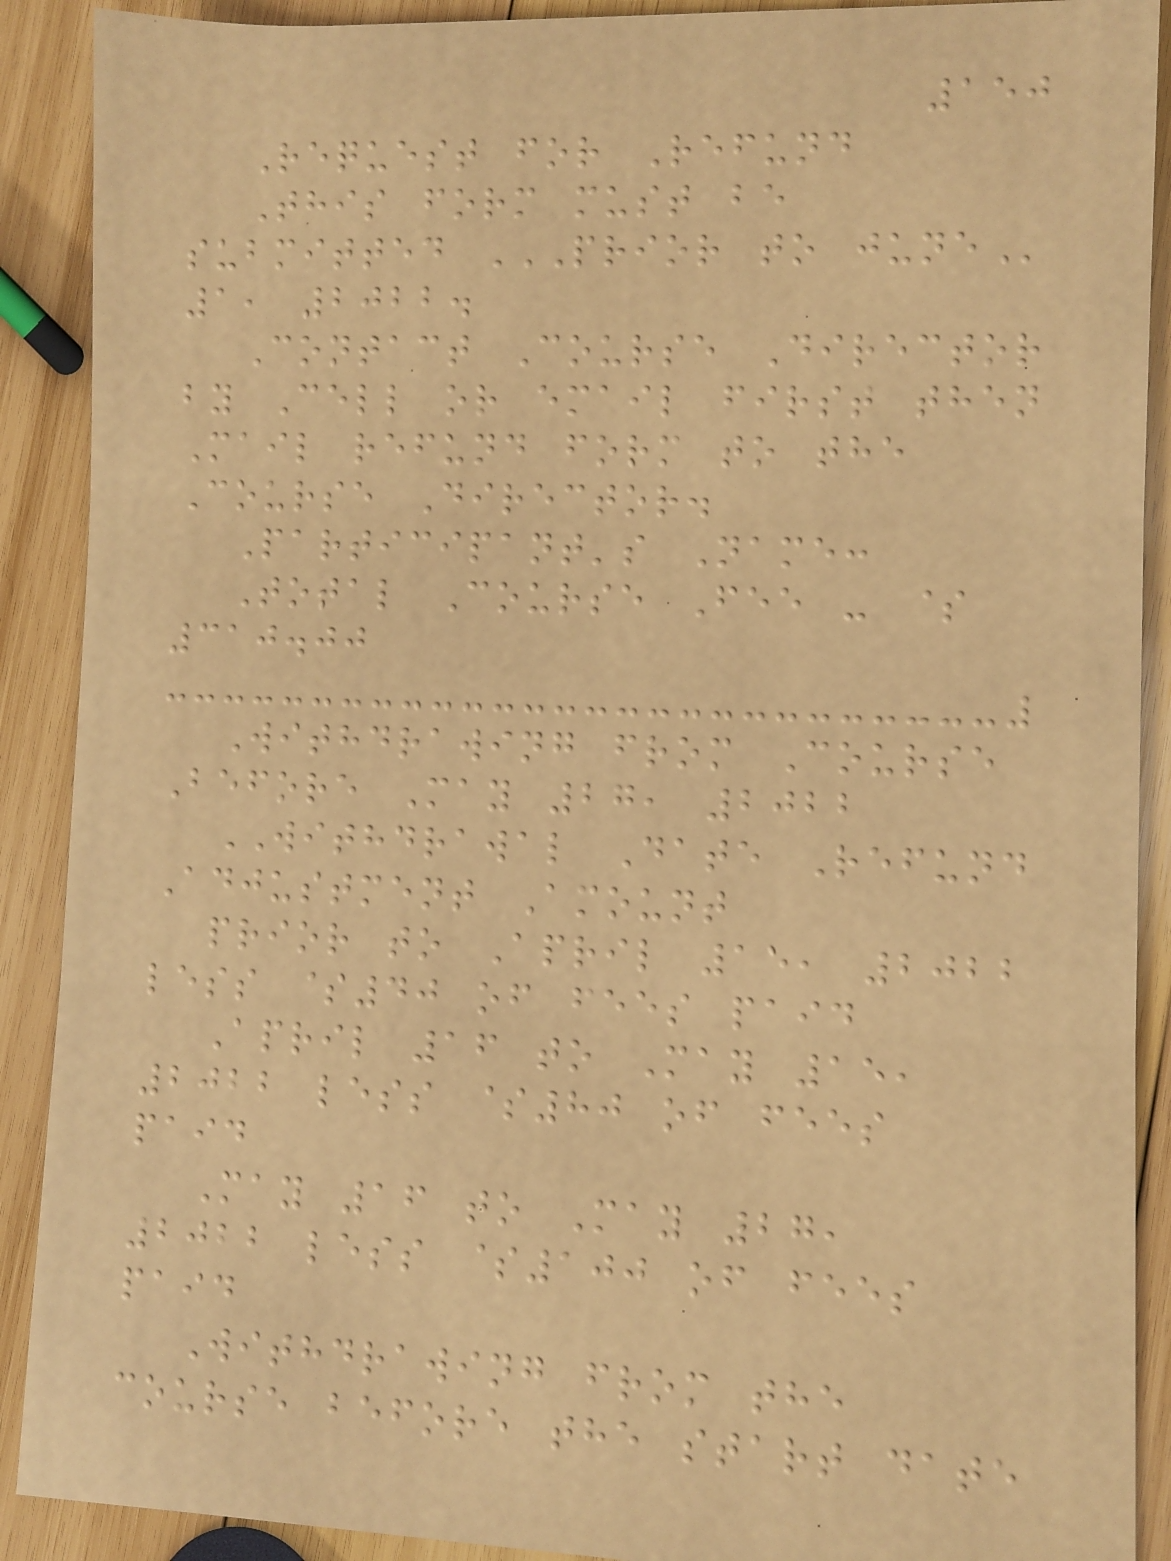150
Request for Refund
This form must be
submitted PRIOR TO JUNE
1, 2022.
Contact Course Director
by Cell or email first then
Mail refund form to the
Course Director.
Participant's Name:
Total Course Fee - $
310.00
Withdrawing from Course
Before May 27, 2022
WITHDRAWAL Date Refund
Adjustment Amount
prior to April 15, 2022
less $40 of fees paid
April 16 to May 15,
2022 less $80 of fees
paid
May 16 to May 27,
2022 less $100 of fees
paid
Withdrawing from the
course before the start date
